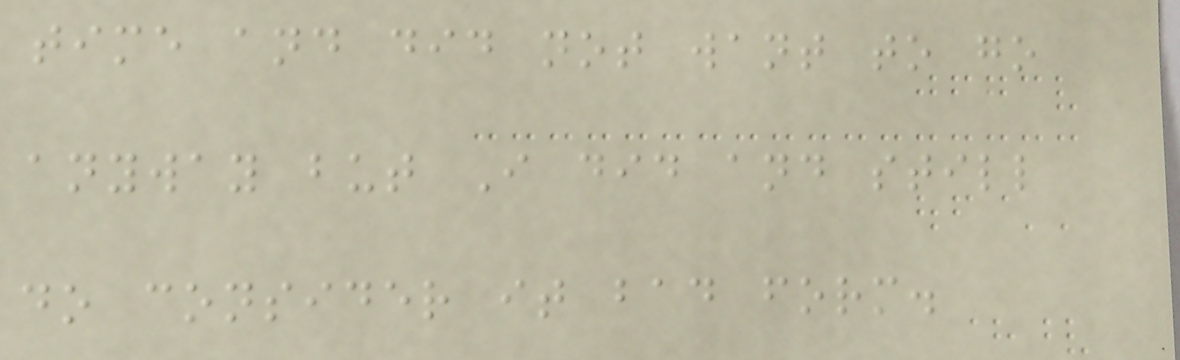time and did not want to go
anyway but I did and still
do consider it bad form.
